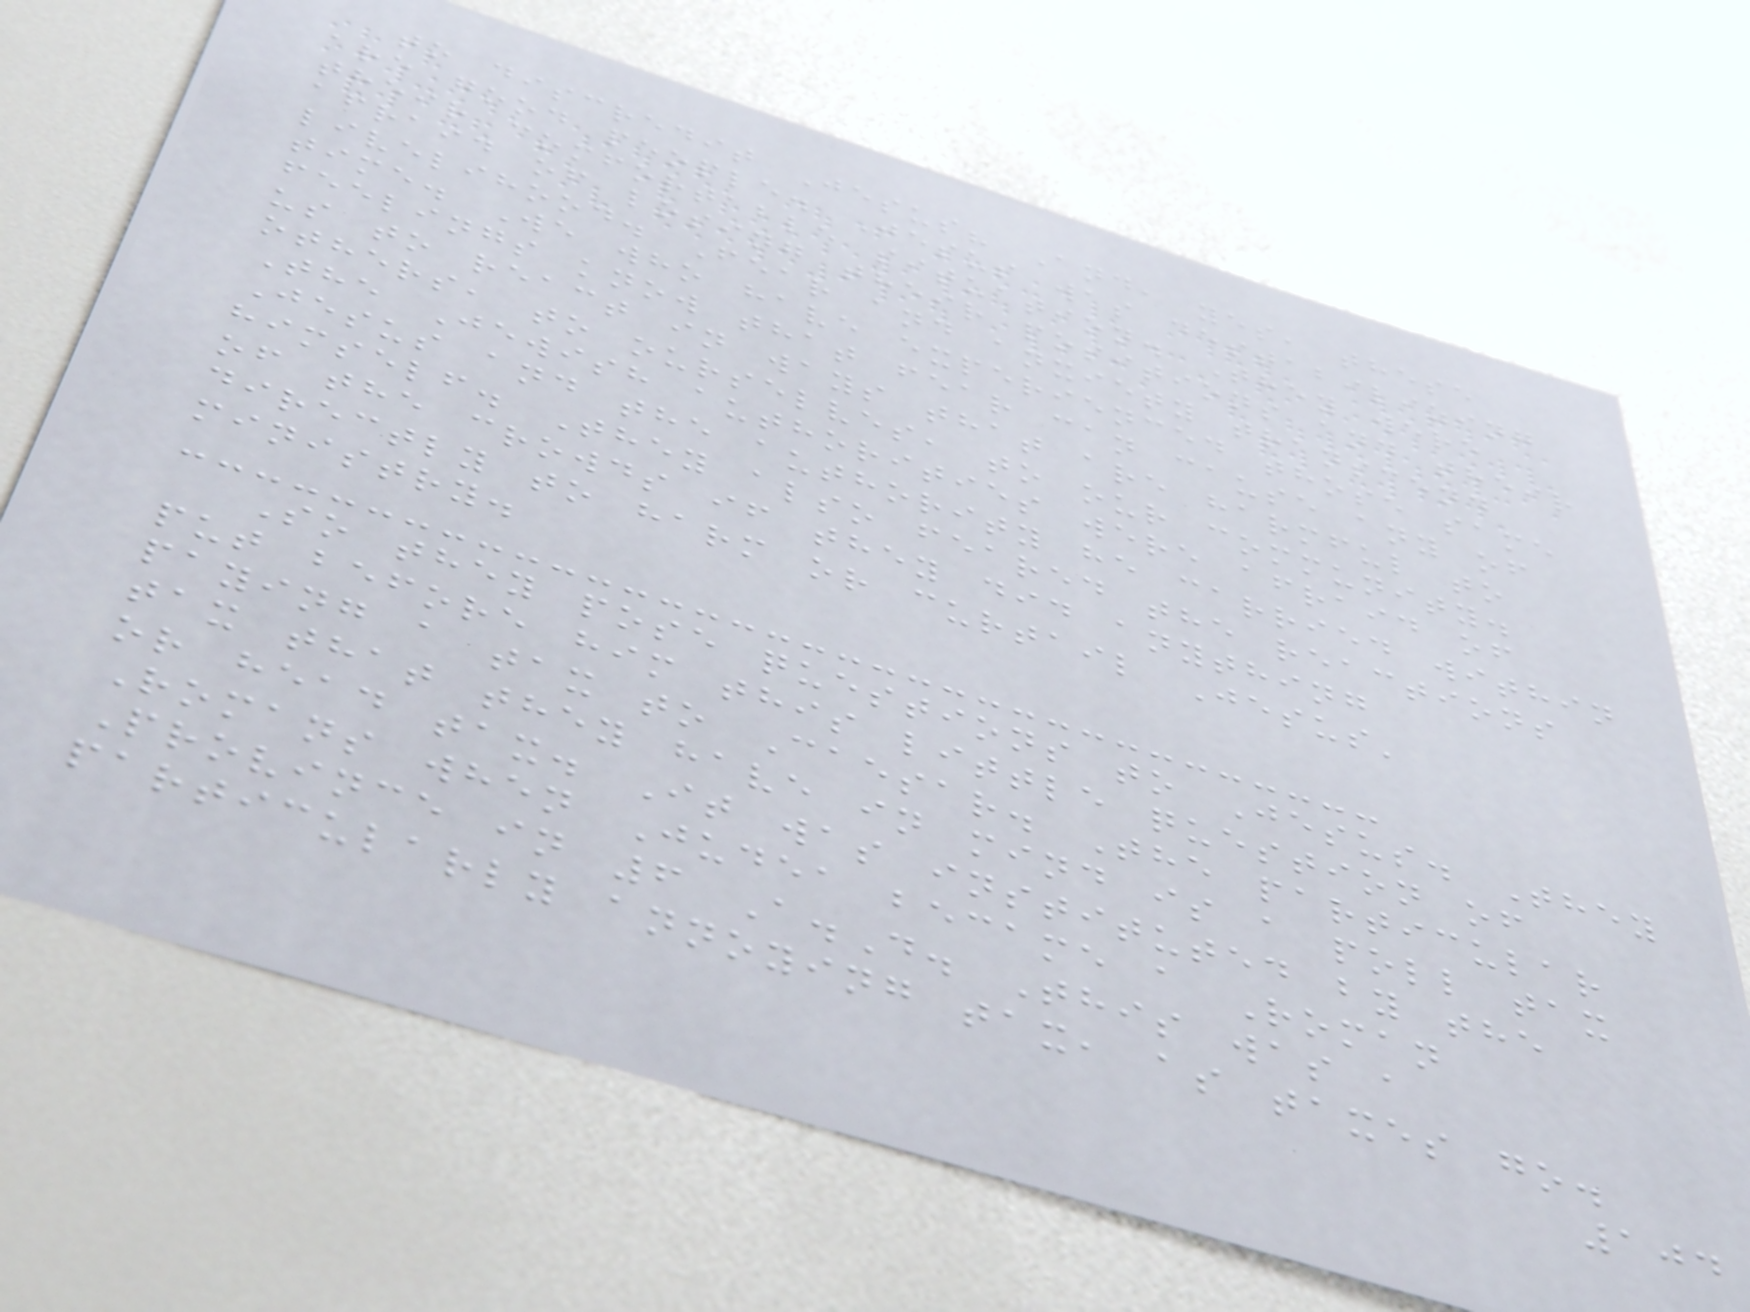to discredit Jesus? And, yes, these
are good people. Jesus was destabilizing
their comfortable situation. They were
afraid of losing their positions and their
livelihood. Fear and anxiety transcend
time. We who have experienced those same
feelings know that fear can cause any of
us to react in ways that are harmful to
others, to ourselves, to our community.
The Jewish authorities were afraid of
Jesus and the authority he carried within
himself. They also feared the reactions
of the crowds if they did anything
directly to harm or curtail Jesus'
ministry.
So they pose questions to Jesus. They
put before him this little question of
paying a tax to Caesar. The particular
tax that they have in mind is a poll tax
or head tax. It was instituted by the
Romans when Judea became a Roman
Province in 6 A.D. This was a
particularly annoying tax, as taxes go.
104
